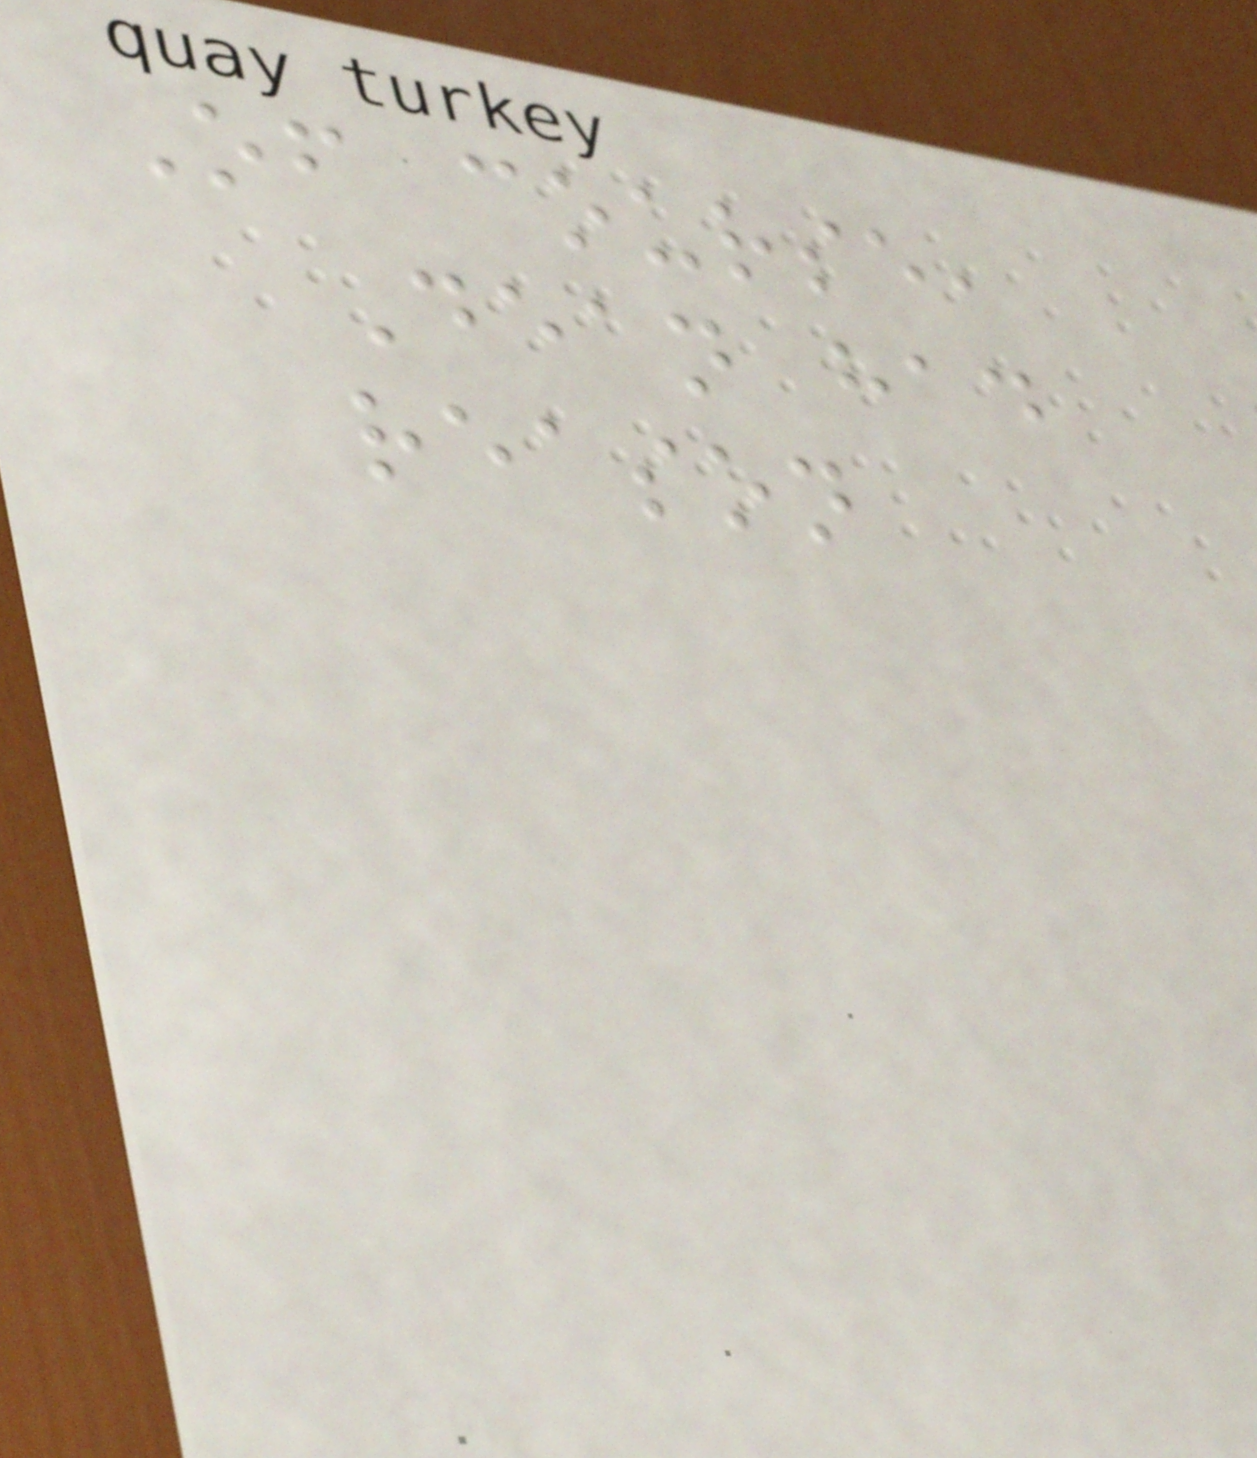Of course,
Dean had
reason
